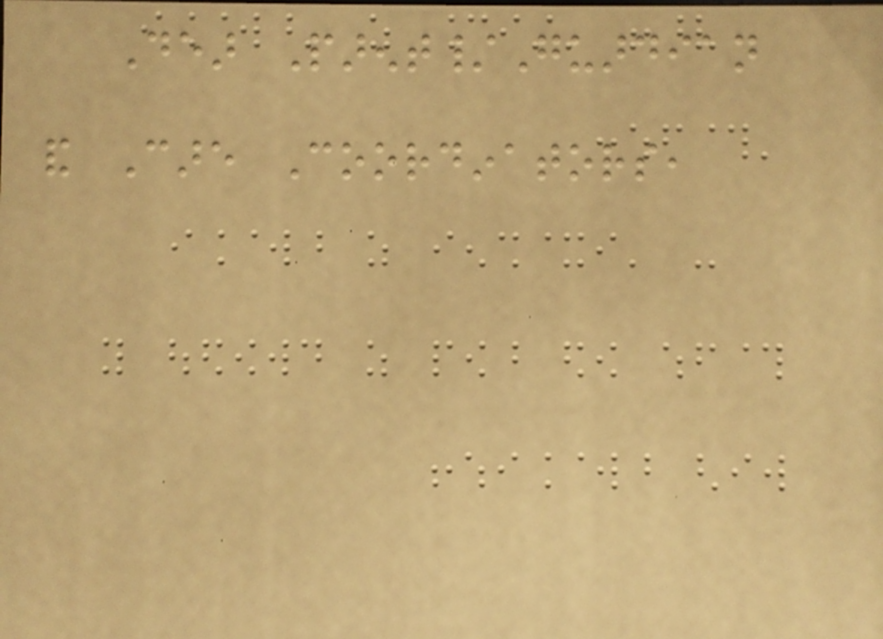Dear Parent/Guardian
and Care Coordinators,
